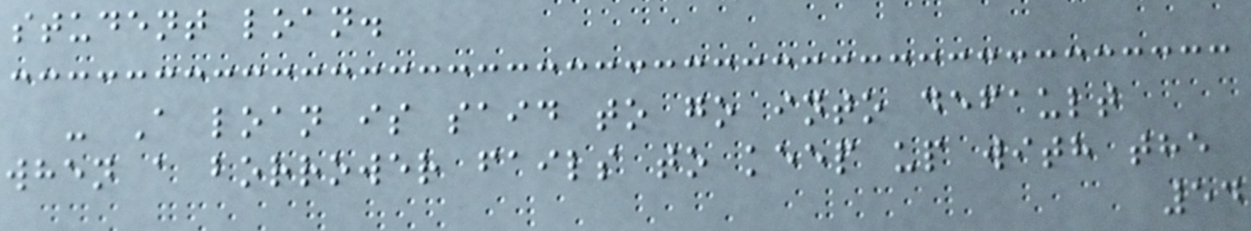student loan.
- A loan is said to go into default
when a borrower fails to keep up with the
54
